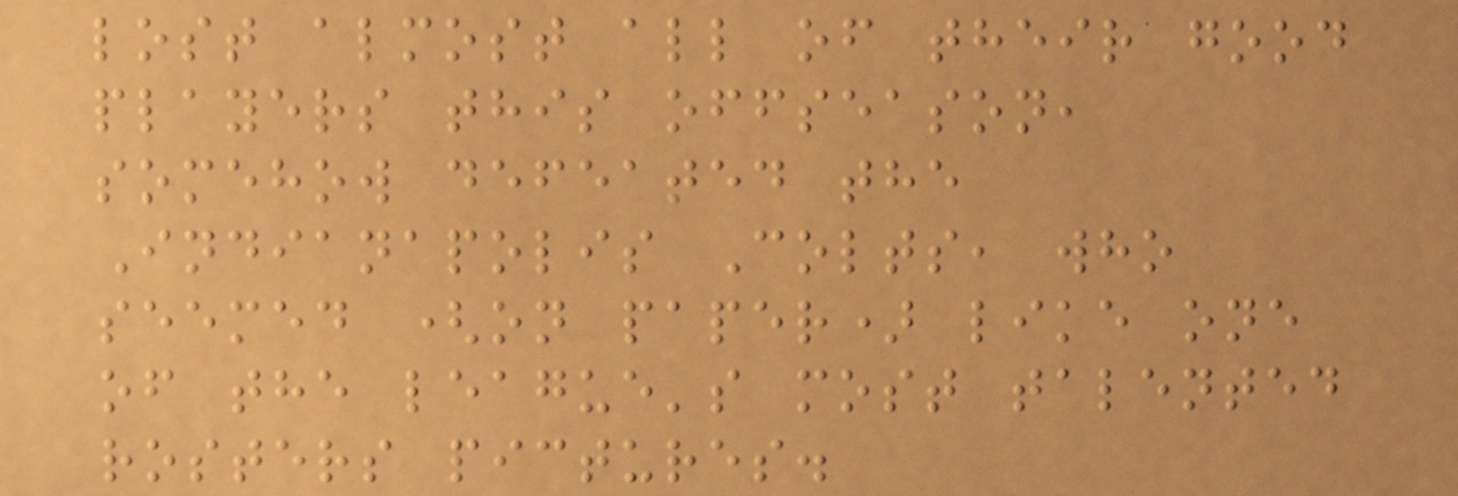lost almost all of their good
players this offseason,
somehow defeated the
Indianapolis Colts, who
seemed (on paper) like one
of the league's most talented
rosters pictures.
